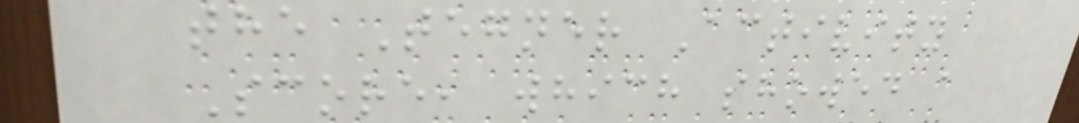the Tegner Activity
Score, which showed a
